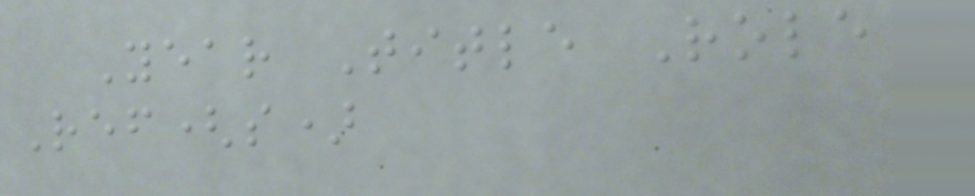Year Title Role
Ref(s)
